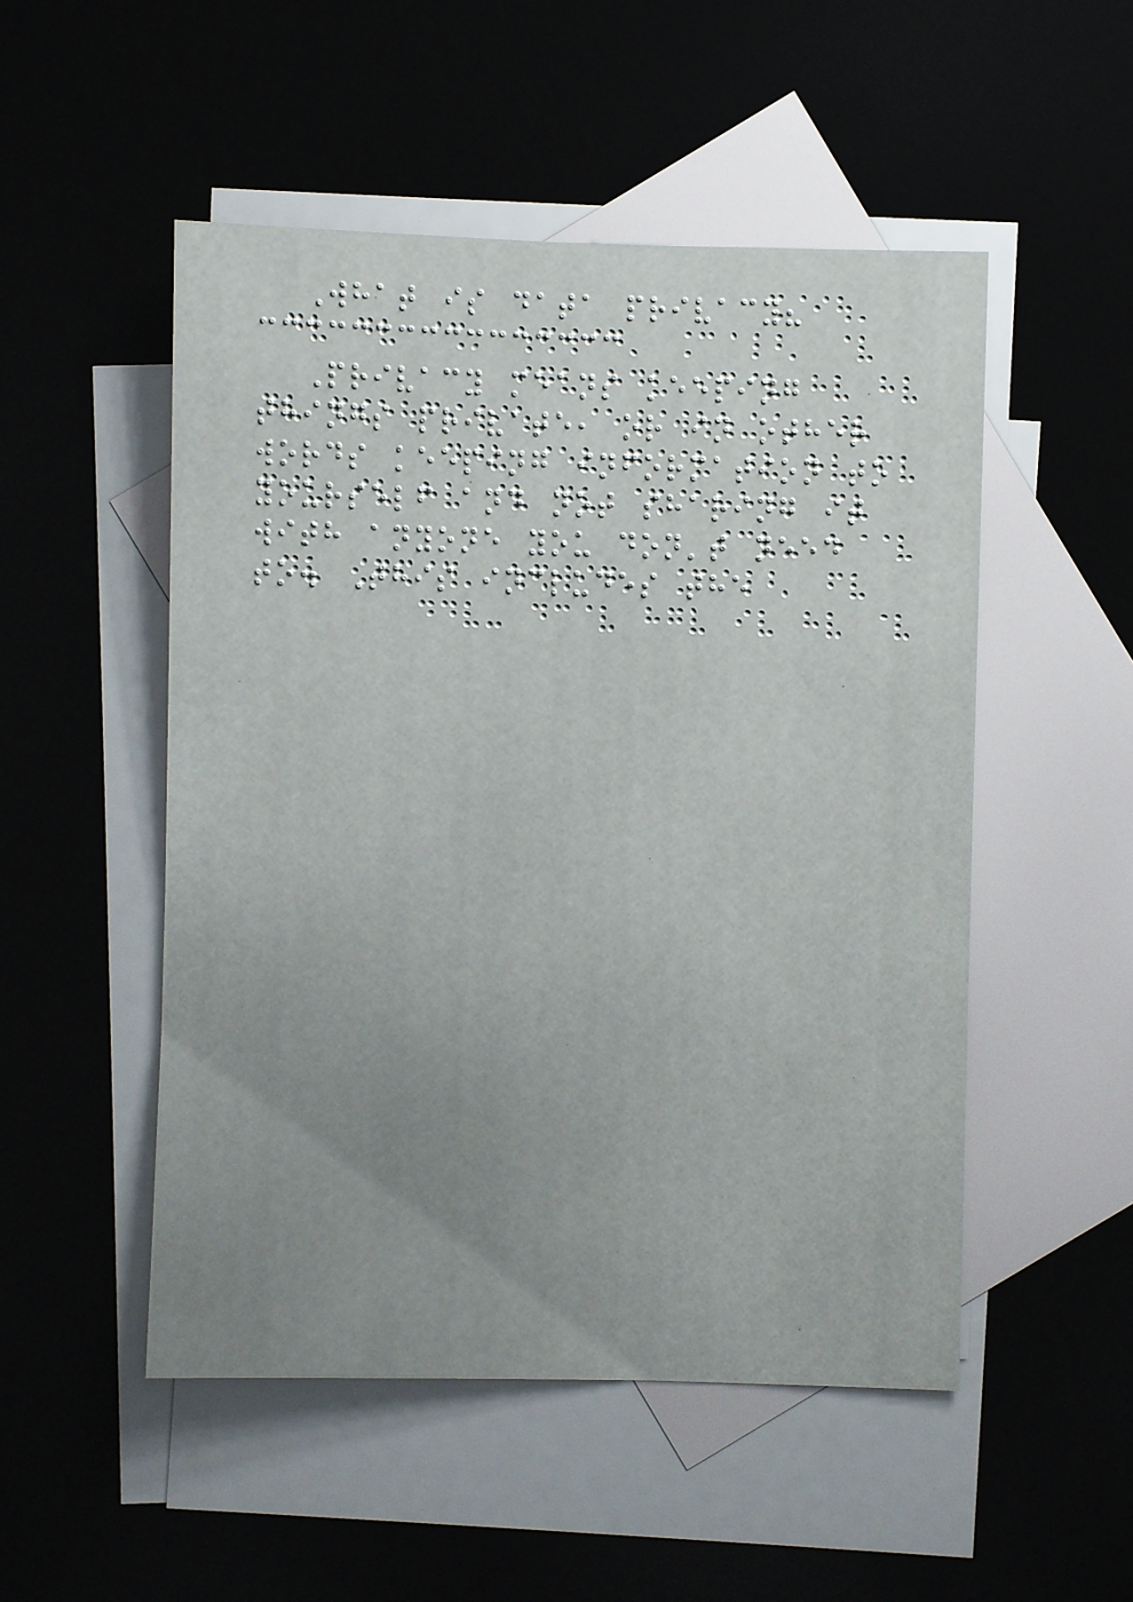What is data privacy?
Privacy means keeping
things private, or in other
words keeping information to
yourself and not sharing it
with anyone you don't need
to. This includes the
